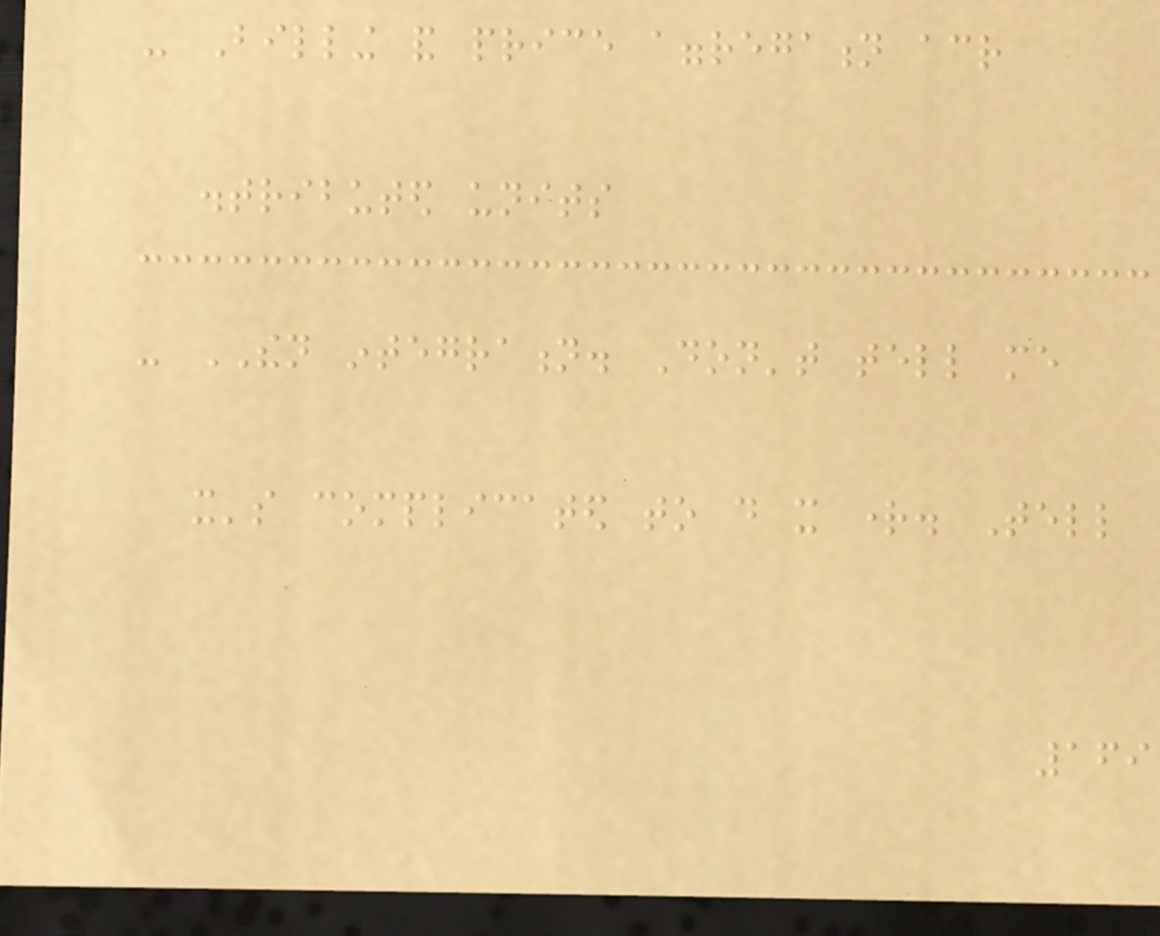- Billing and price aggregation across
distributed units
- THEN integration. Don't tell me
it's complicated to do it right. Tell
169
